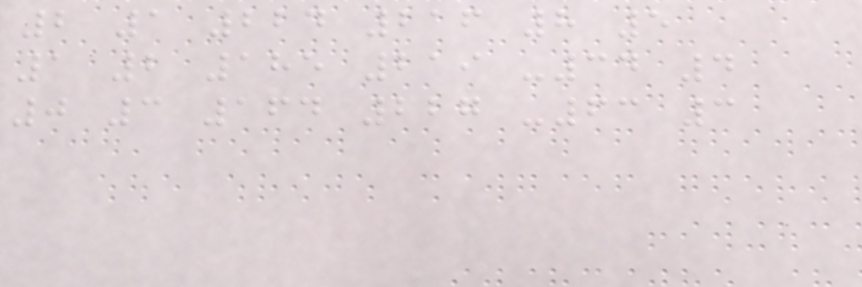2 1 224 216 8 5
1 2 185 219 -34 4
0 3 164 227 -63 3
